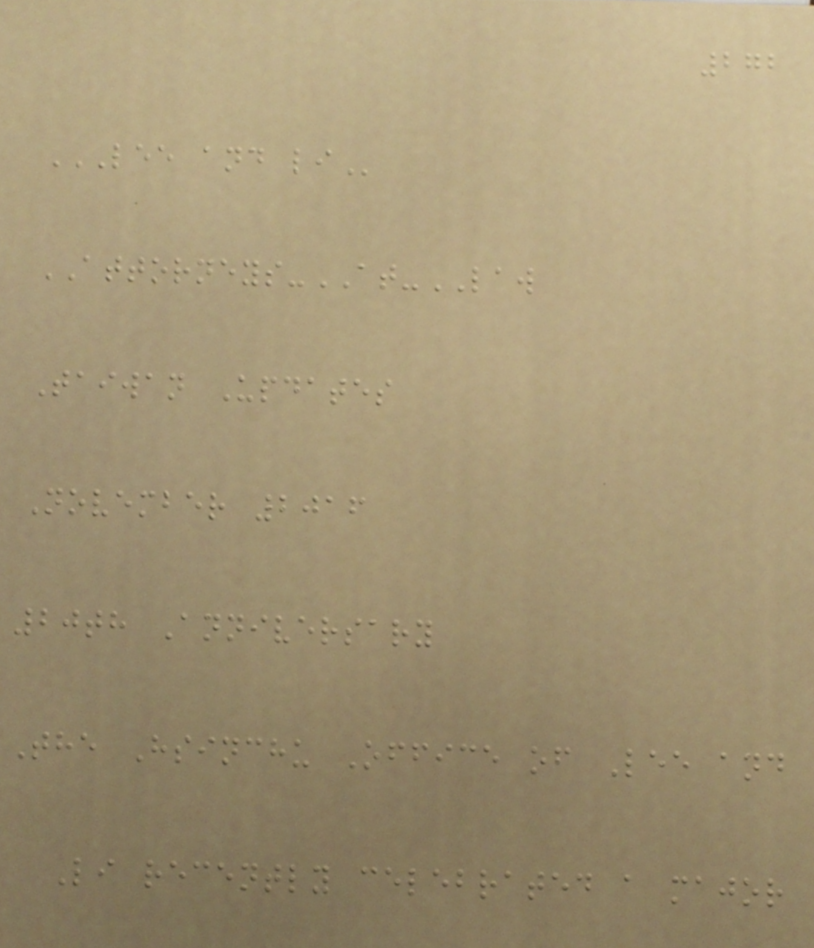272
LEE AND LI
ATTORNEYS-AT-LAW
Taiwan Updates
November 2016
20th Anniversary
The Hsinchu Office of Lee and
Li recently celebrated a major
